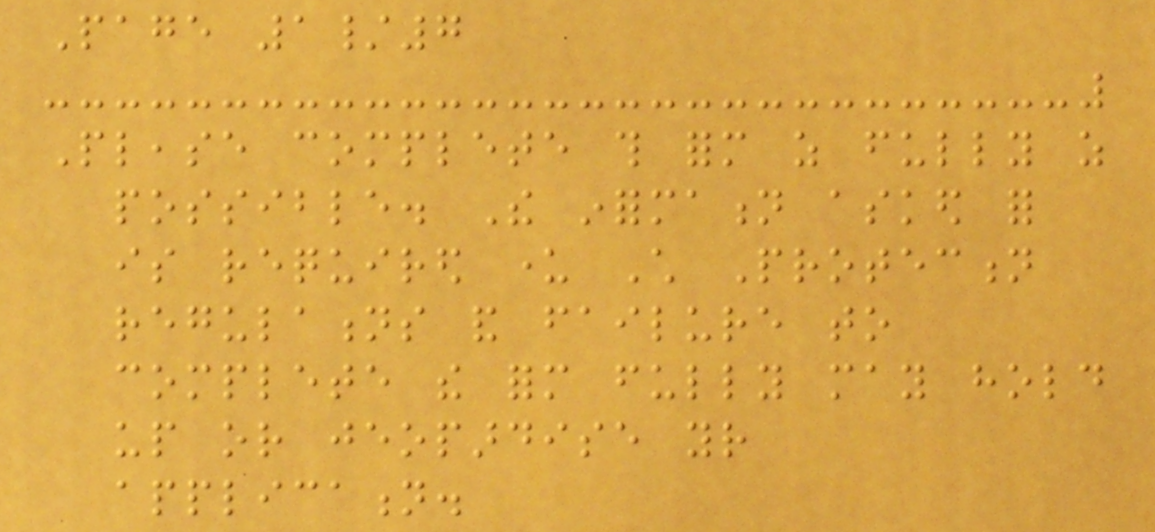Page 1/7
Please complete this form as fully as
possible. The information asked for
is required under Child Protection
regulations and failure to
complete the form fully may hold
up or jeopardise your
application.
